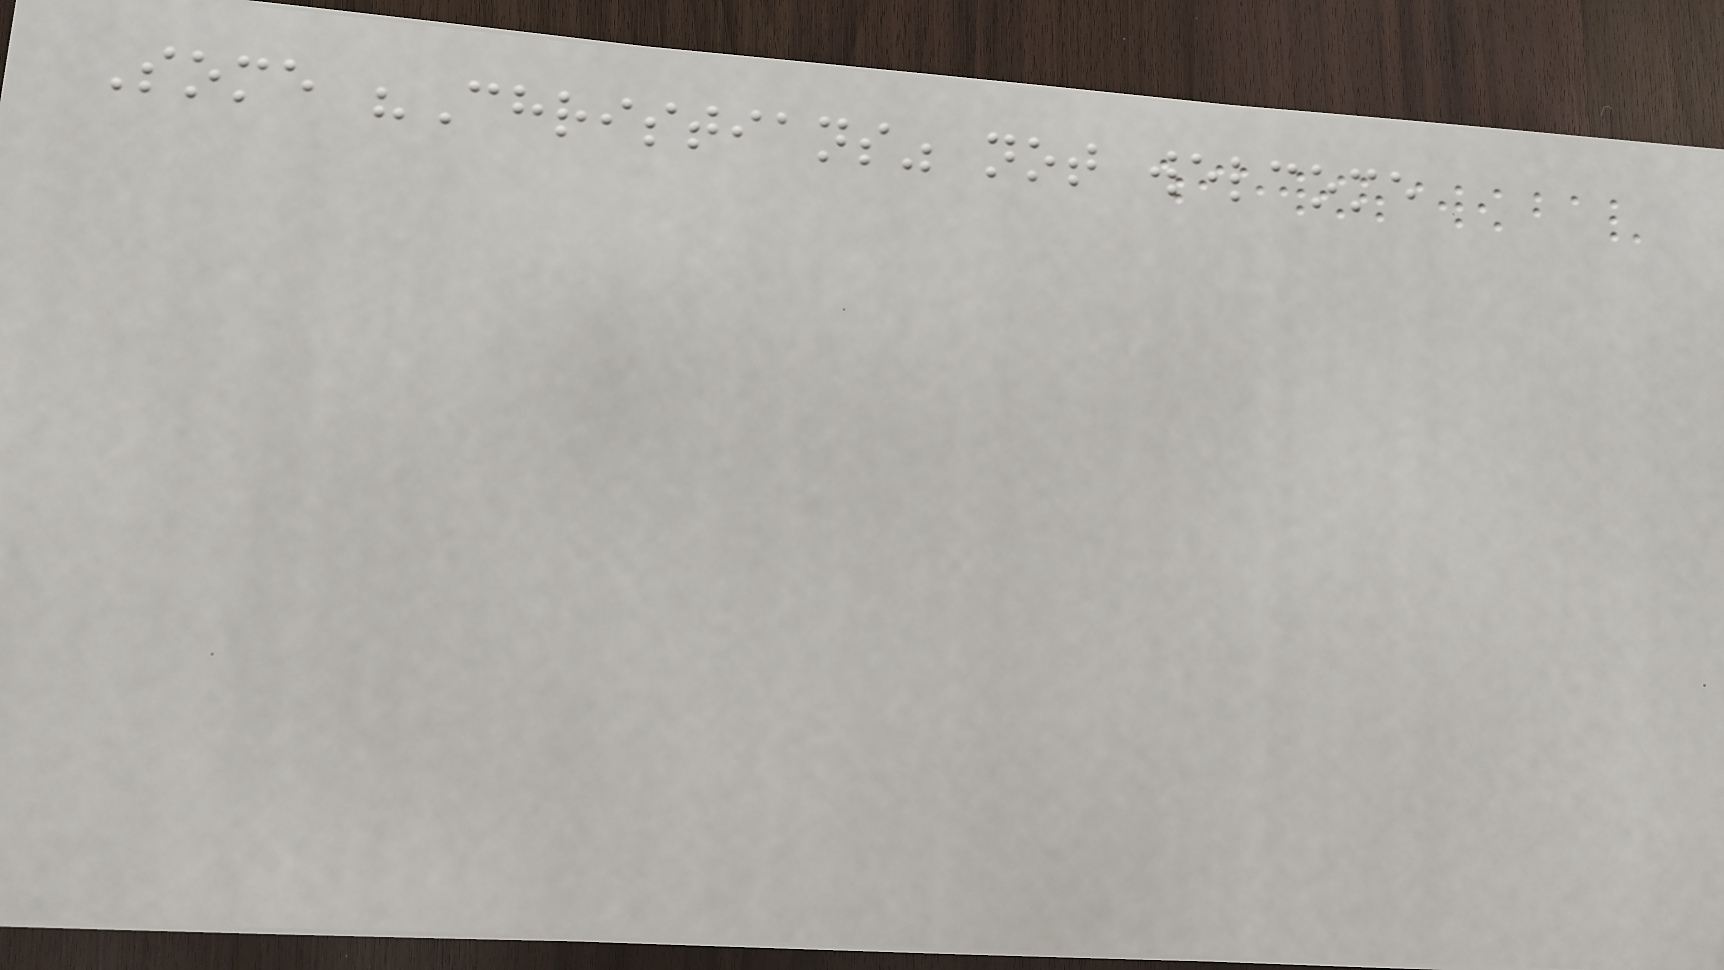Some "Christians" not welcome
